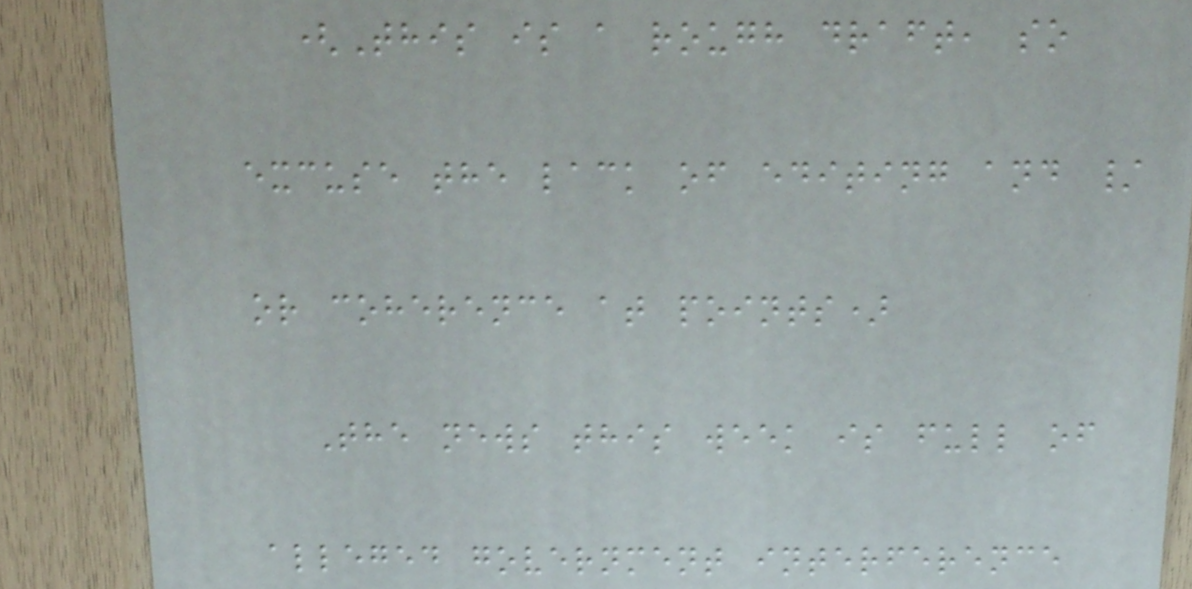(This is a rough draft, so
excuse the lack of editing and /
or coherence at points)
The news this week is full of
alleged government interference
